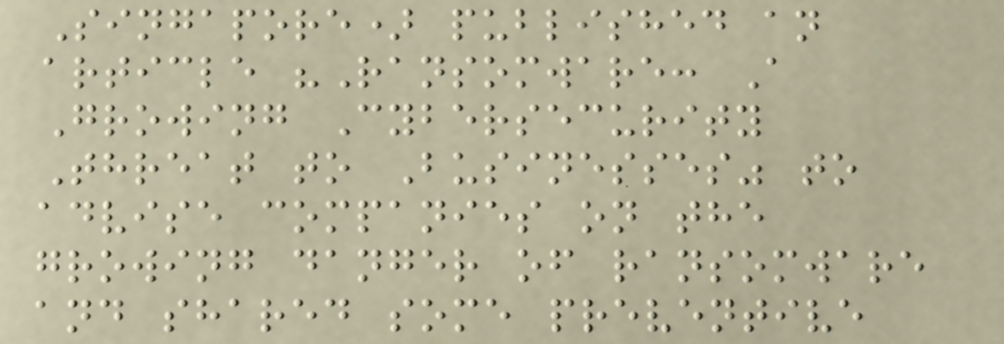Singapore) published an
article "Ransomware: A
Growing Cybersecurity
Threat to Businesses" to
advise companies on the
growing danger of ransomware
and shared some preventive
